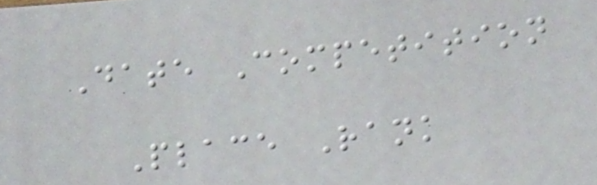Date Competition
Place Rank
